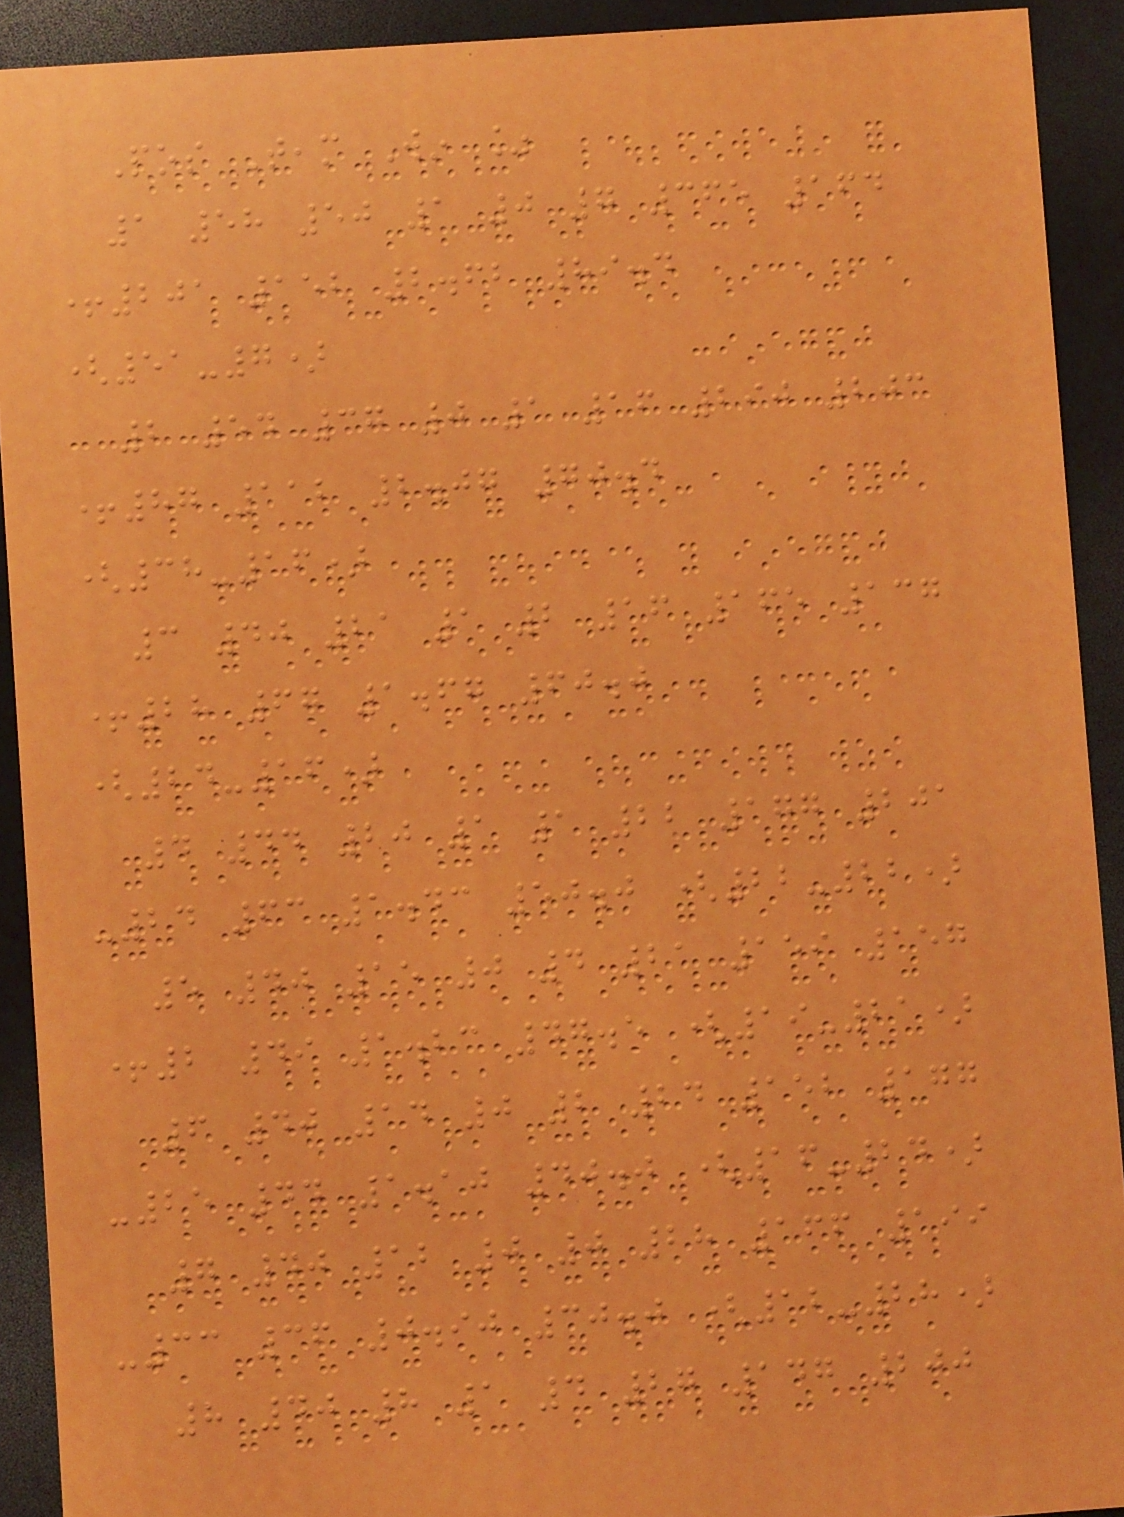Pos Team Win %
1 58 50 1 0 7 365 164
+201 152 2.62 89.4
(51-7)
2 54 37 0 1 16 290 203
+87 112 2.07 70.4
(38-16)
3 40 21 1 2 16 165 137
+28 67 1.67 60.0
(24-16)
4 44 20 1 1 22 177 201
-24 63 1.43 50.0 (22-22)
5 40 15 0 4 21 159 157
+2 49 1.23 47.5 (19-21)
6 40 14 0 2 24 152 177
-25 44 1.10 40.0 (16-24)
7 40 12 0 0 28 166 199
-33 36 0.90 30.0 (12-28)
8 40 8 1 4 27 147 200
